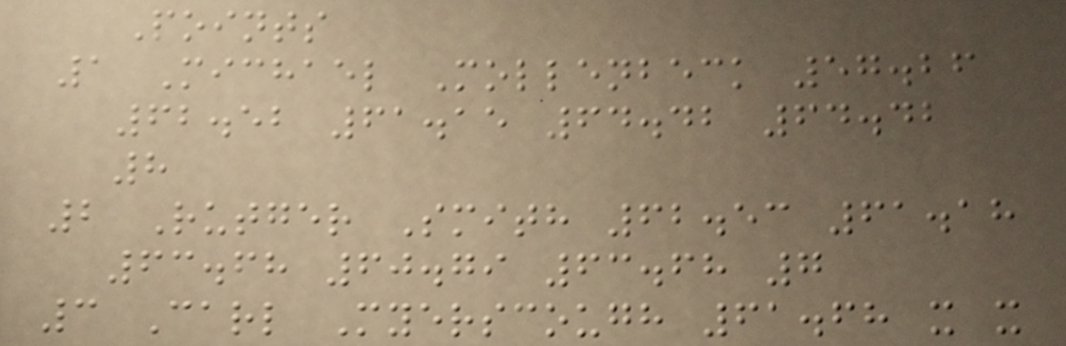Points
1 Michael Mollenbeck 57.26
62.52 61.15 64.42 64.42
8
2 Rutger Smith 62.53 61.18
63.68 60.79 63.68 7
3 Carl Myerscough 61.68 x x
